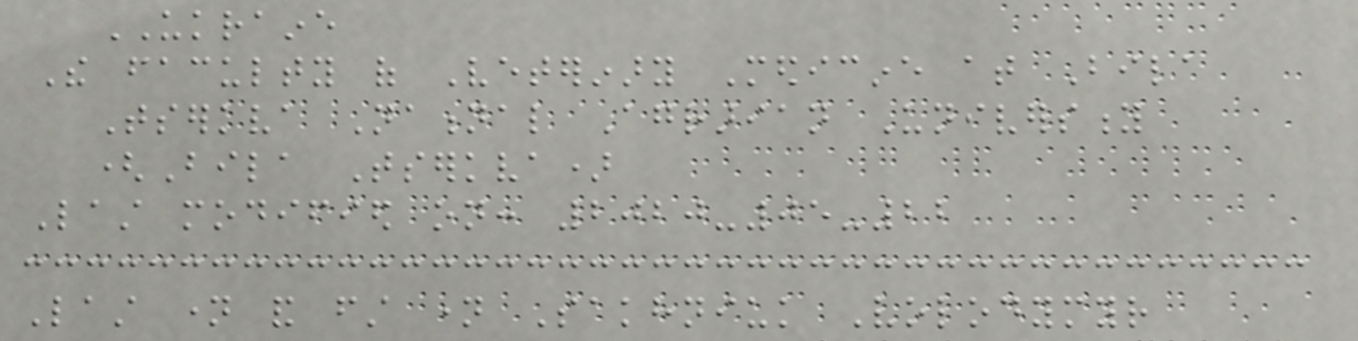UKRAINE
The faculty of Veterinary Medicine at Bila
Tserkva National Agrarian University
(Bila Tserkva)
Last modified on: 2020-05-22
Last name and first name Sakhniuk Volodymyr
